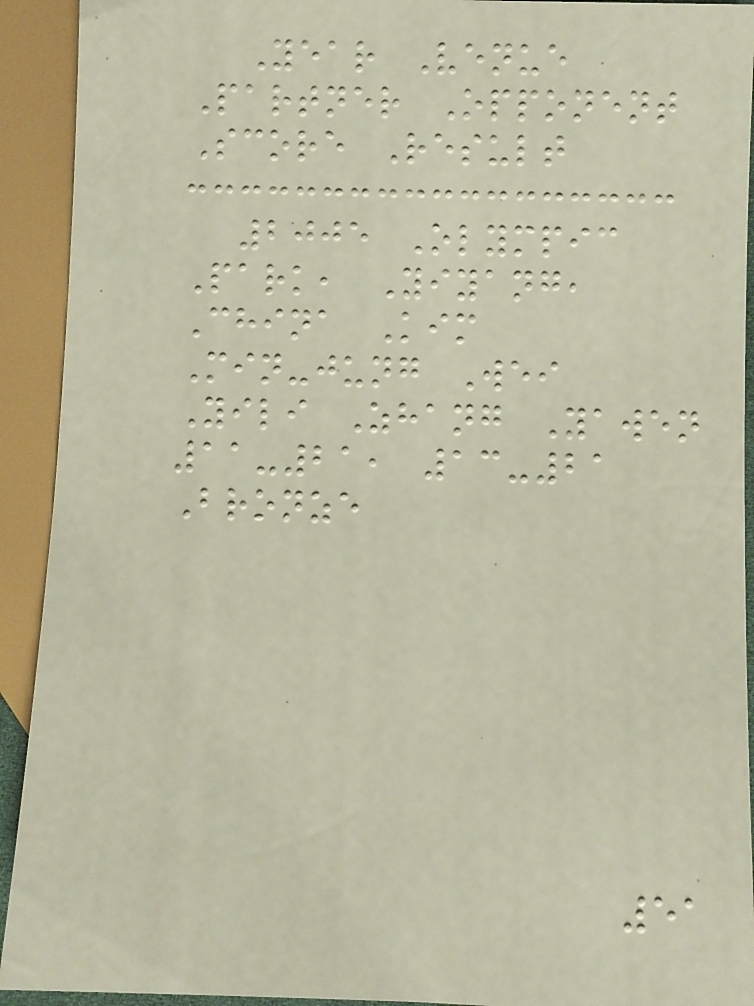Year Venue
Partner Opponent
Score Result
2005 Olympic
Park, Yiyang,
China Kim
Min-jung Wei
Yili Zhang Yawen
11-21, 13-21
Bronze
51
